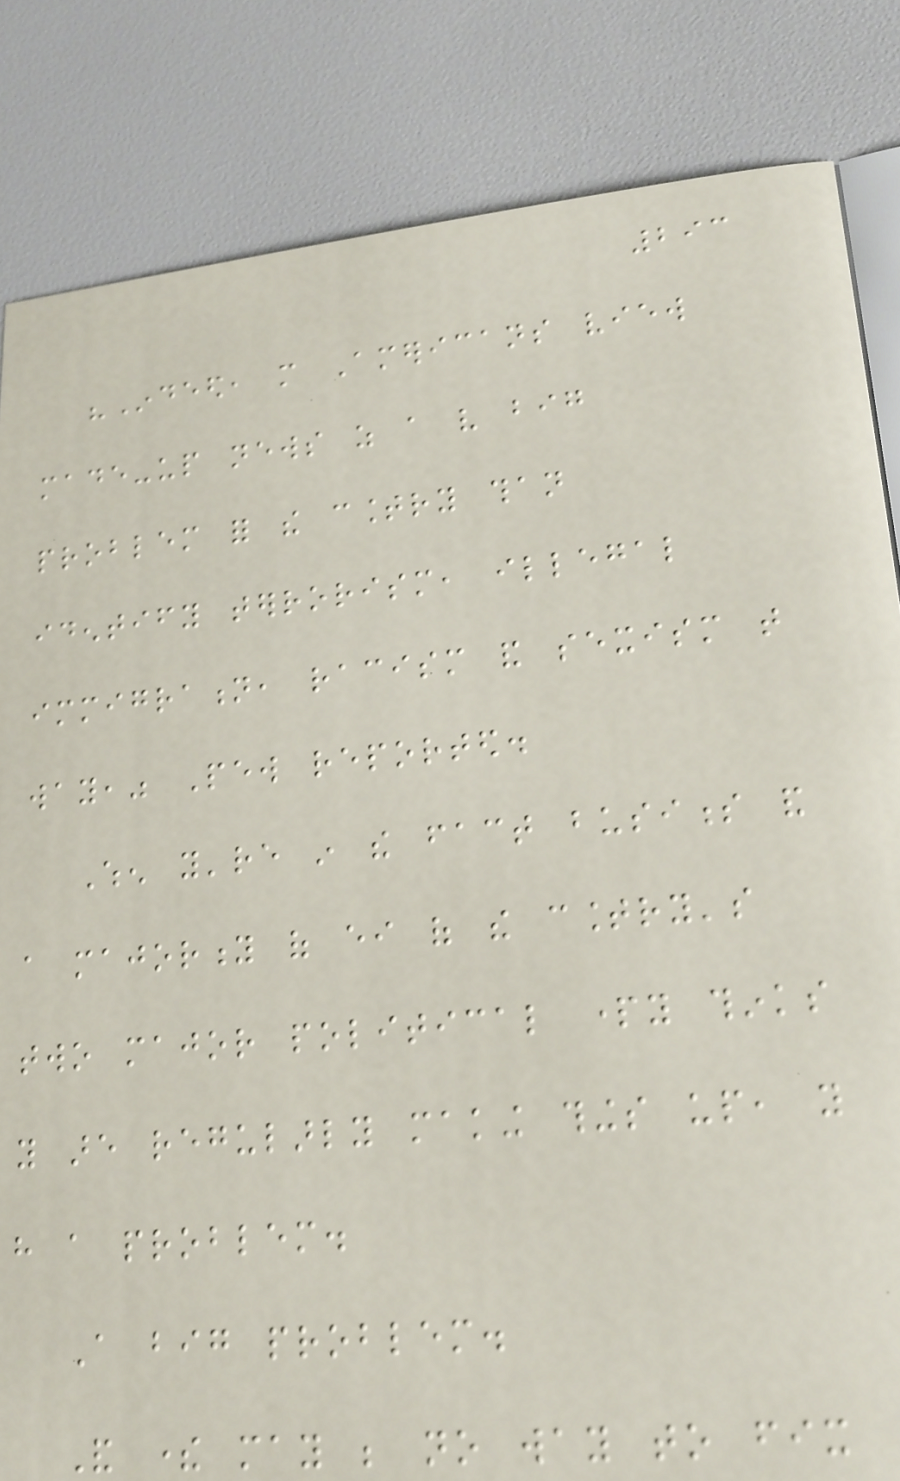293
"Indeed, more Americans view
made-up news as a very big
problem for the country than
identify terrorism, illegal
immigration, racism and sexism that
way," Pew reported.
When you're in the fact business and
a majority of either of the country's
two major political party thinks
you are regularly making things up, you
have a problem.
A big problem.
And there may be no way to fix
